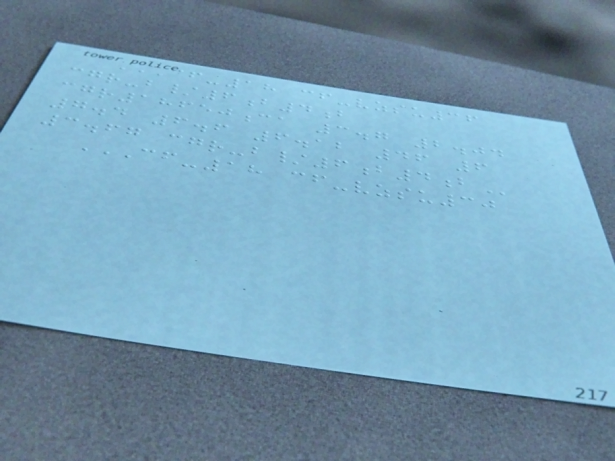CF-18 CF-VZSU36
CGR-B/6B4B
CGR18650CA 3.7 2.04
7.4 6.6 6.12 46 6
3.67 CGR-B/6B4B
CF-18 CF-VZSU30
